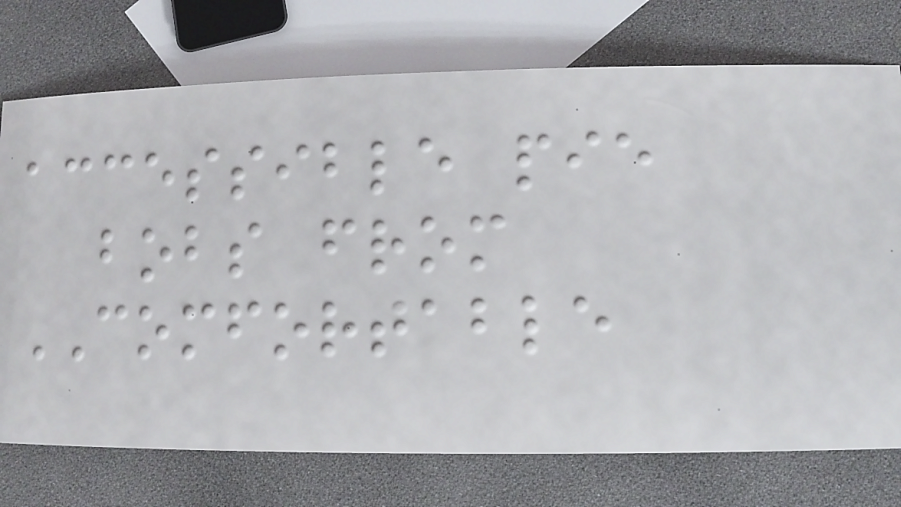accessible pie
bobs from
COMFORTABLE
